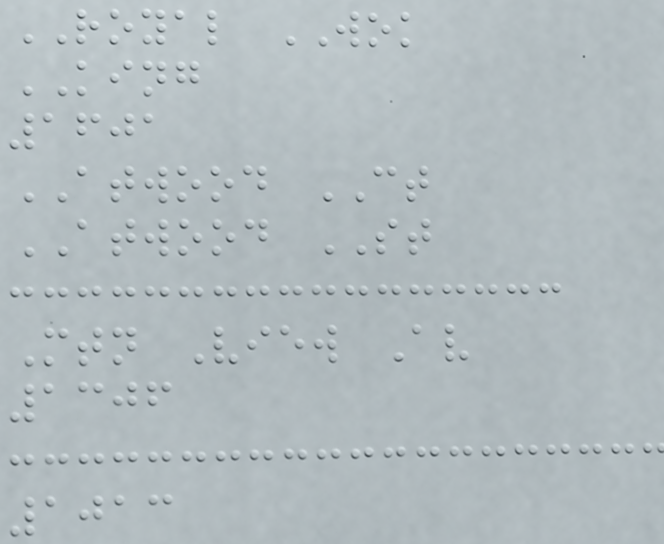ROYAL WOK
KING
1601
ATWOOD CT
ATWOOD ST
Mtn View Av
1306
1013
